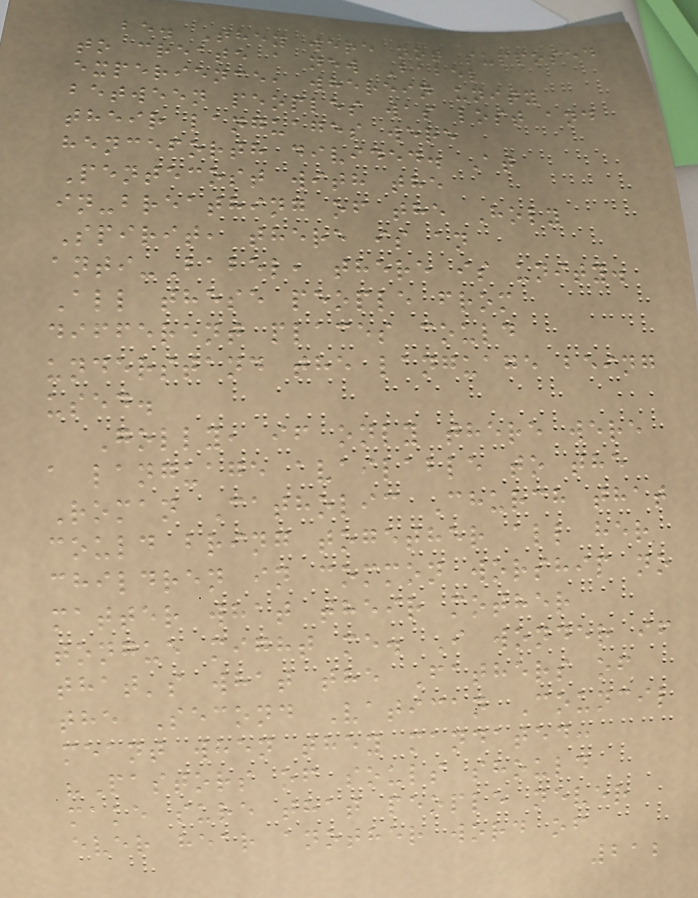be. They were not supposed
to create a new Babel
experience, wherein unity
between peoples was lost and
their languages were
henceforth divided. At
Pentecost with the
in-breathing of the Holy
Spirit, there is an
anti-Babel, there is unity.
All these people from
different places could
understand the language being
used.
Golly, if only there were
a language available to the
Roman Catholic Church that
could bring together all her
children in common worship no
matter what their mother
tongue might me. I wonder if
that's what the Fathers of
the Second Vatican Council
meant when they mandated:
"Pastors of souls should
make sure that people never
ever hear another word of
212
